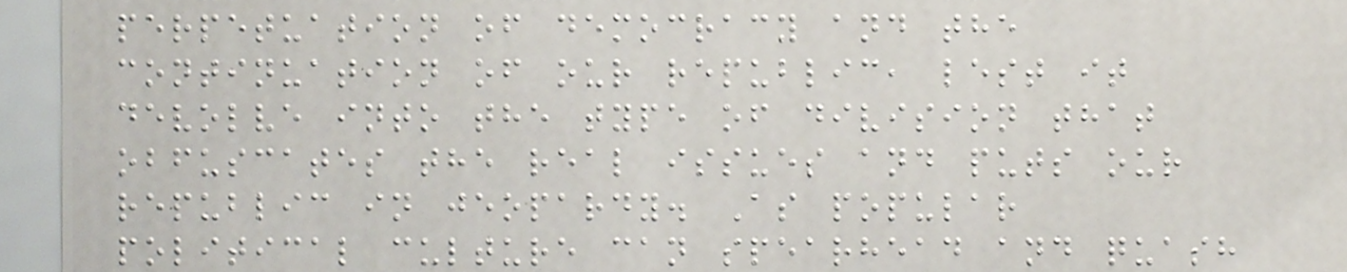perpetuation of democracy and the
continuation of our republic, lest it
devolve into the type of division that
obfuscates the real issues and puts our
republic in jeopardy. As popular
political culture can spearhead and quash
